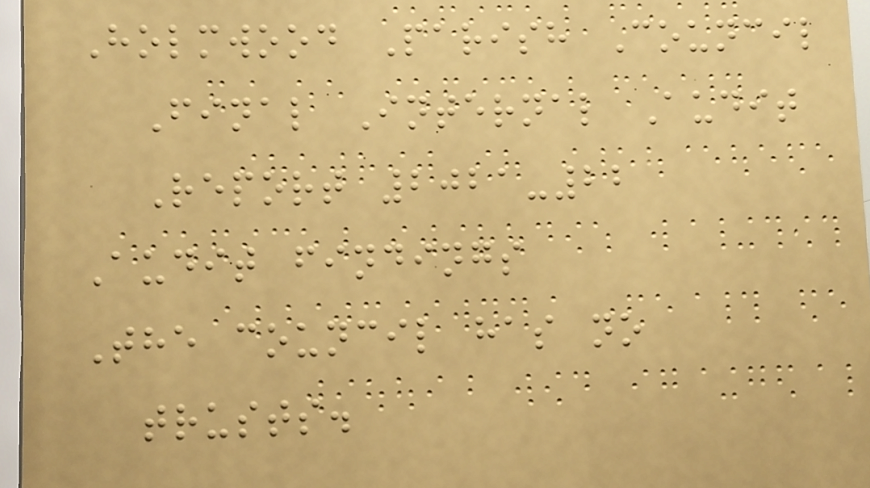Holmwood Parish Council
Final Internal Audit
Report 2021-22
Audit findings
The council has no
trusts.
